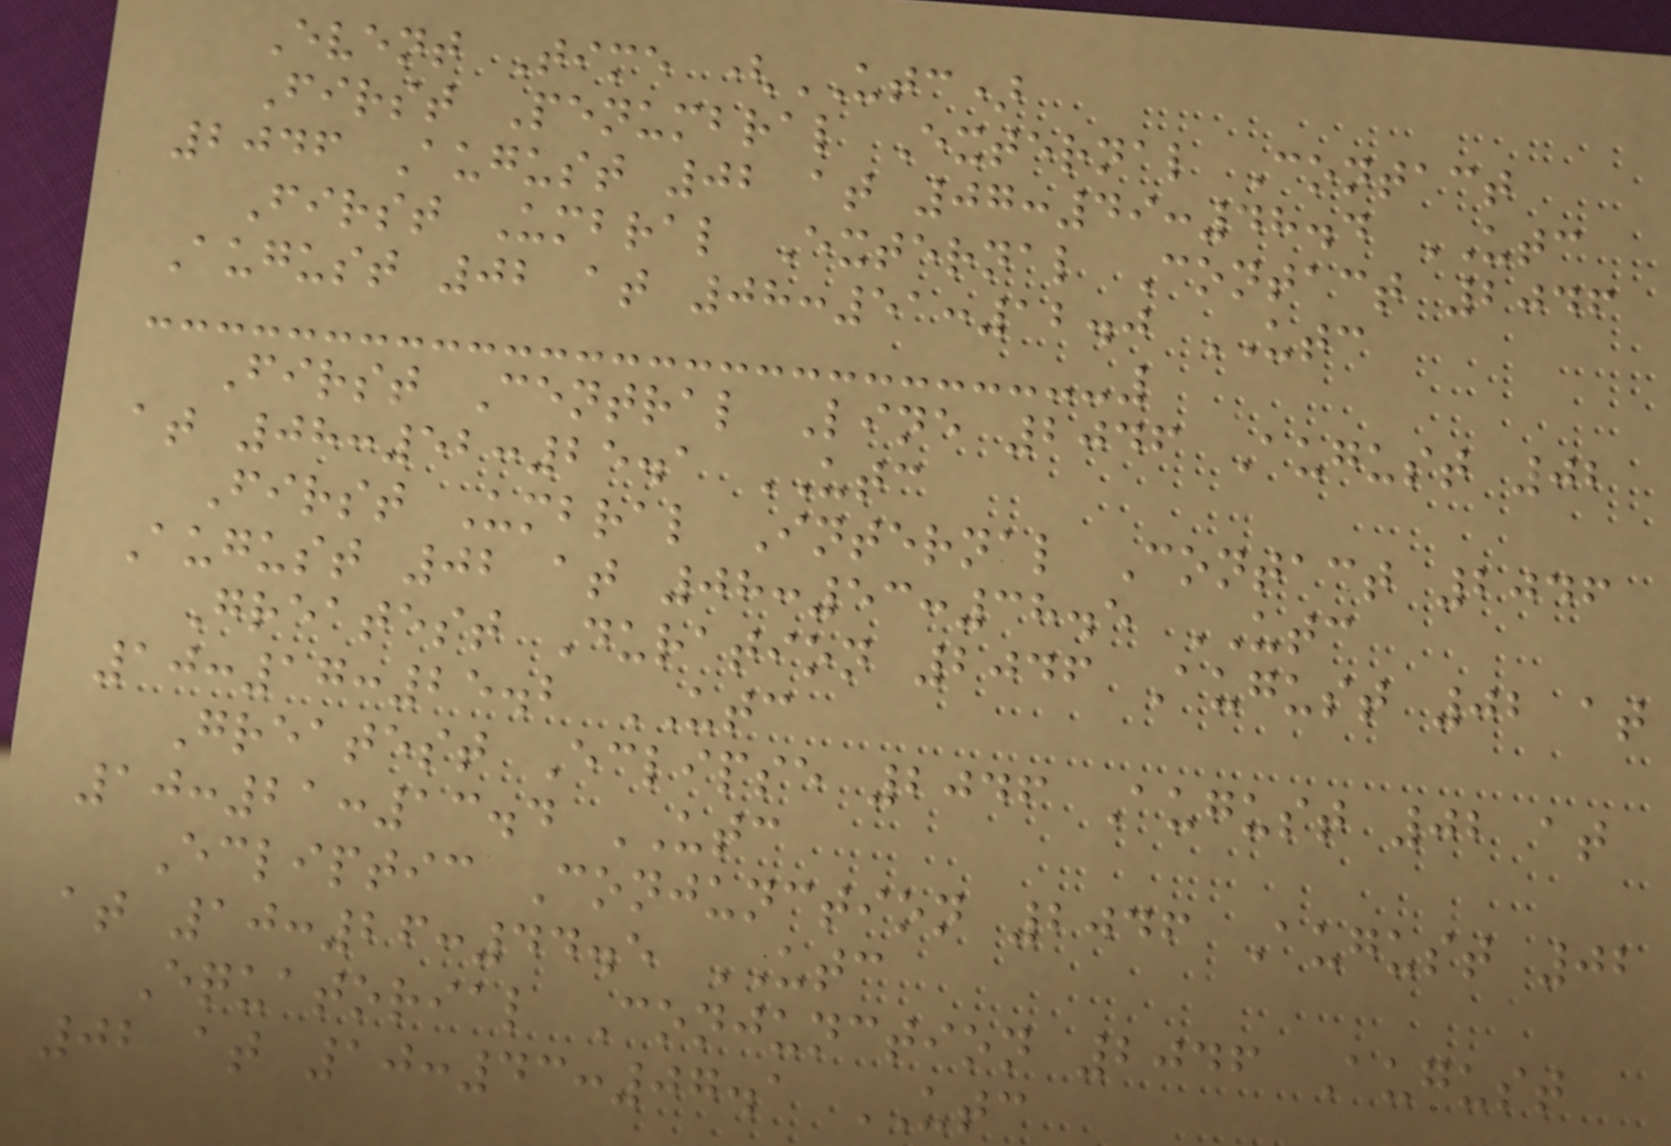Event Time (UTC)
First Penumbral External Contact
2046 August 02 at 07:49:48.4 UTC
First Umbral External Contact 2046
August 02 at 08:51:12.0 UTC
First Central Line 2046 August 02
at 08:52:25.1 UTC
First Umbral Internal Contact 2046
August 02 at 08:53:38.5 UTC
Greatest Duration 2046 August 02 at
10:17:25.2 UTC
Greatest Eclipse 2046 August 02 at
10:21:13.4 UTC
Ecliptic Conjunction 2046 August 02
at 10:26:44.5 UTC
Equatorial Conjunction 2046 August
02 at 10:43:07.1 UTC
